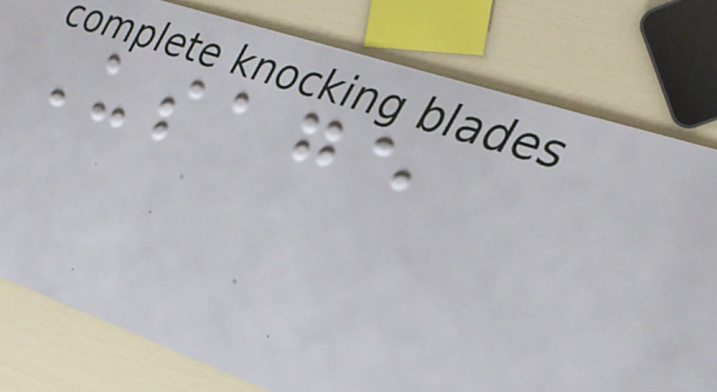Usage
